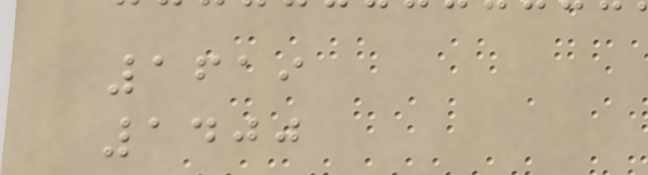1619
1400
